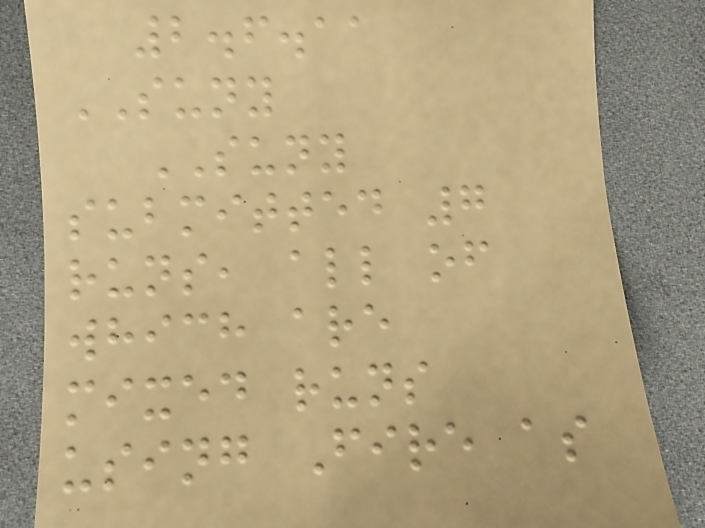2.6.11
SUNY
SUNY
submitted 7
runs, all of
which are
mixed runs
using Fire as
